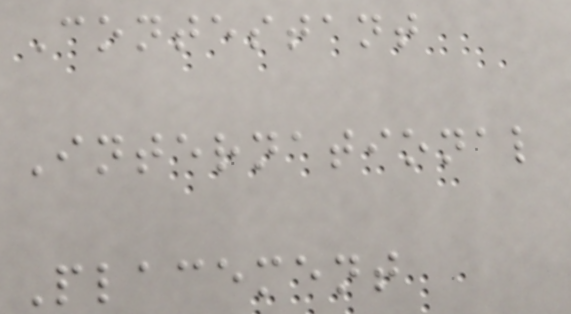Contestant
International
Placement
